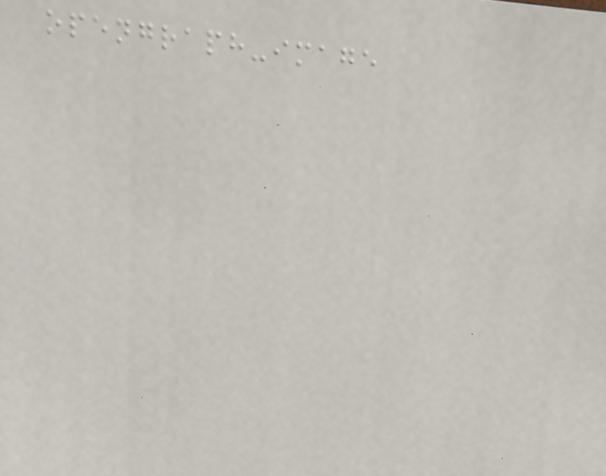opengraph-image
